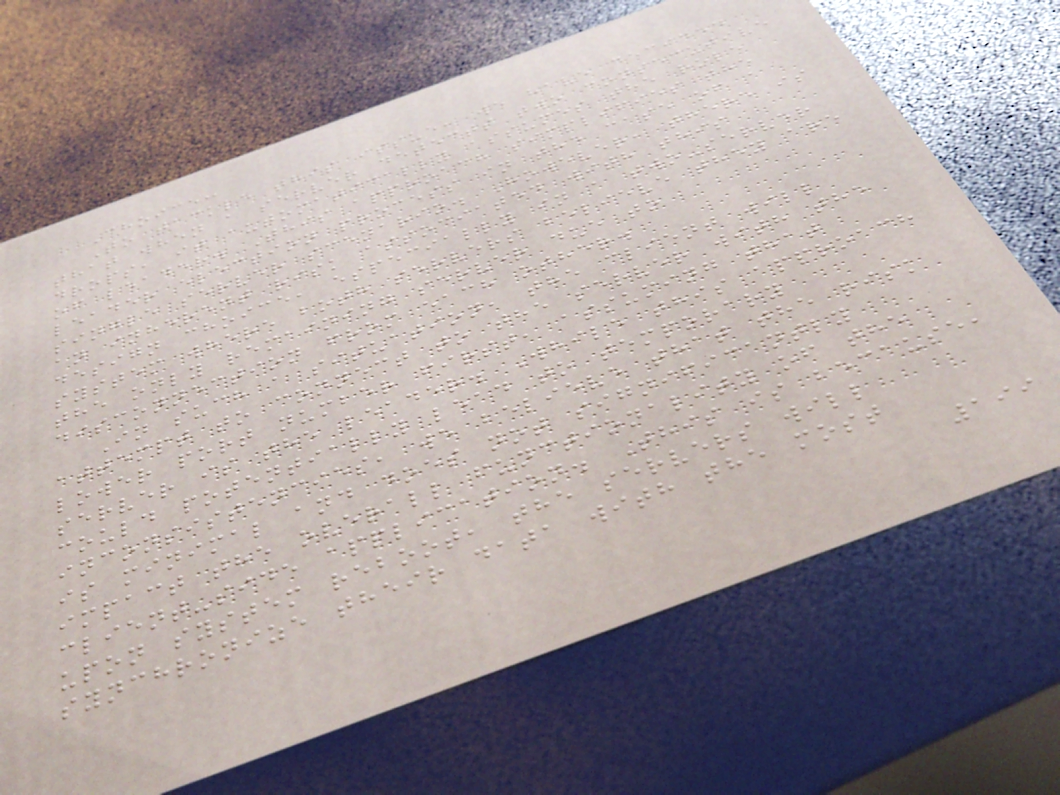Choice:
To tackle this issue, we have decided
that when a server detects two consecutive
drops, it automatically assumes the role
of leader. This approach simplifies the
leader election process in the case of a
single server scenario. However, there is
an inherent risk associated with this
design choice, especially in a two-server
system where both servers believe they are
the only remaining server due to
disconnection from each other.
In such a situation, the client will
attempt to connect to the server with the
lower port number first, assuming that
server is the leader. While this approach
could potentially lead to temporary
inconsistencies, we believe that the risk
is minimal and does not significantly
impact the overall functionality of the
client-side application. This is because,
upon system reboot, the servers will
synchronize their data with the most
199
